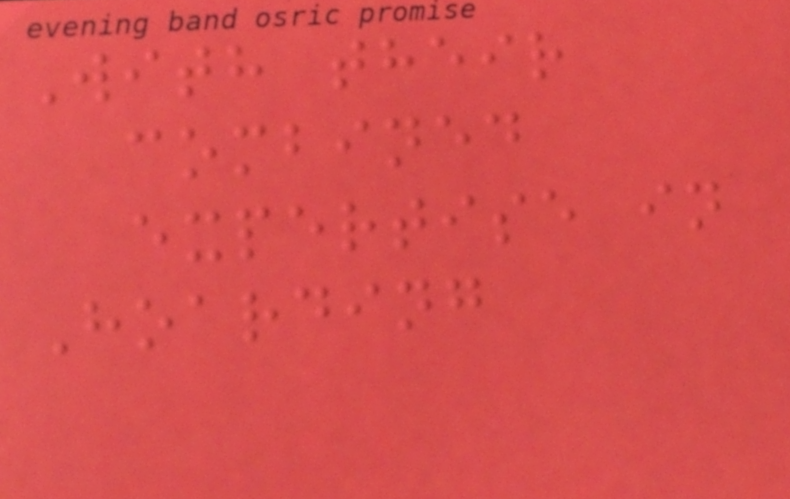With their
combined
expertise in
Hoarding
